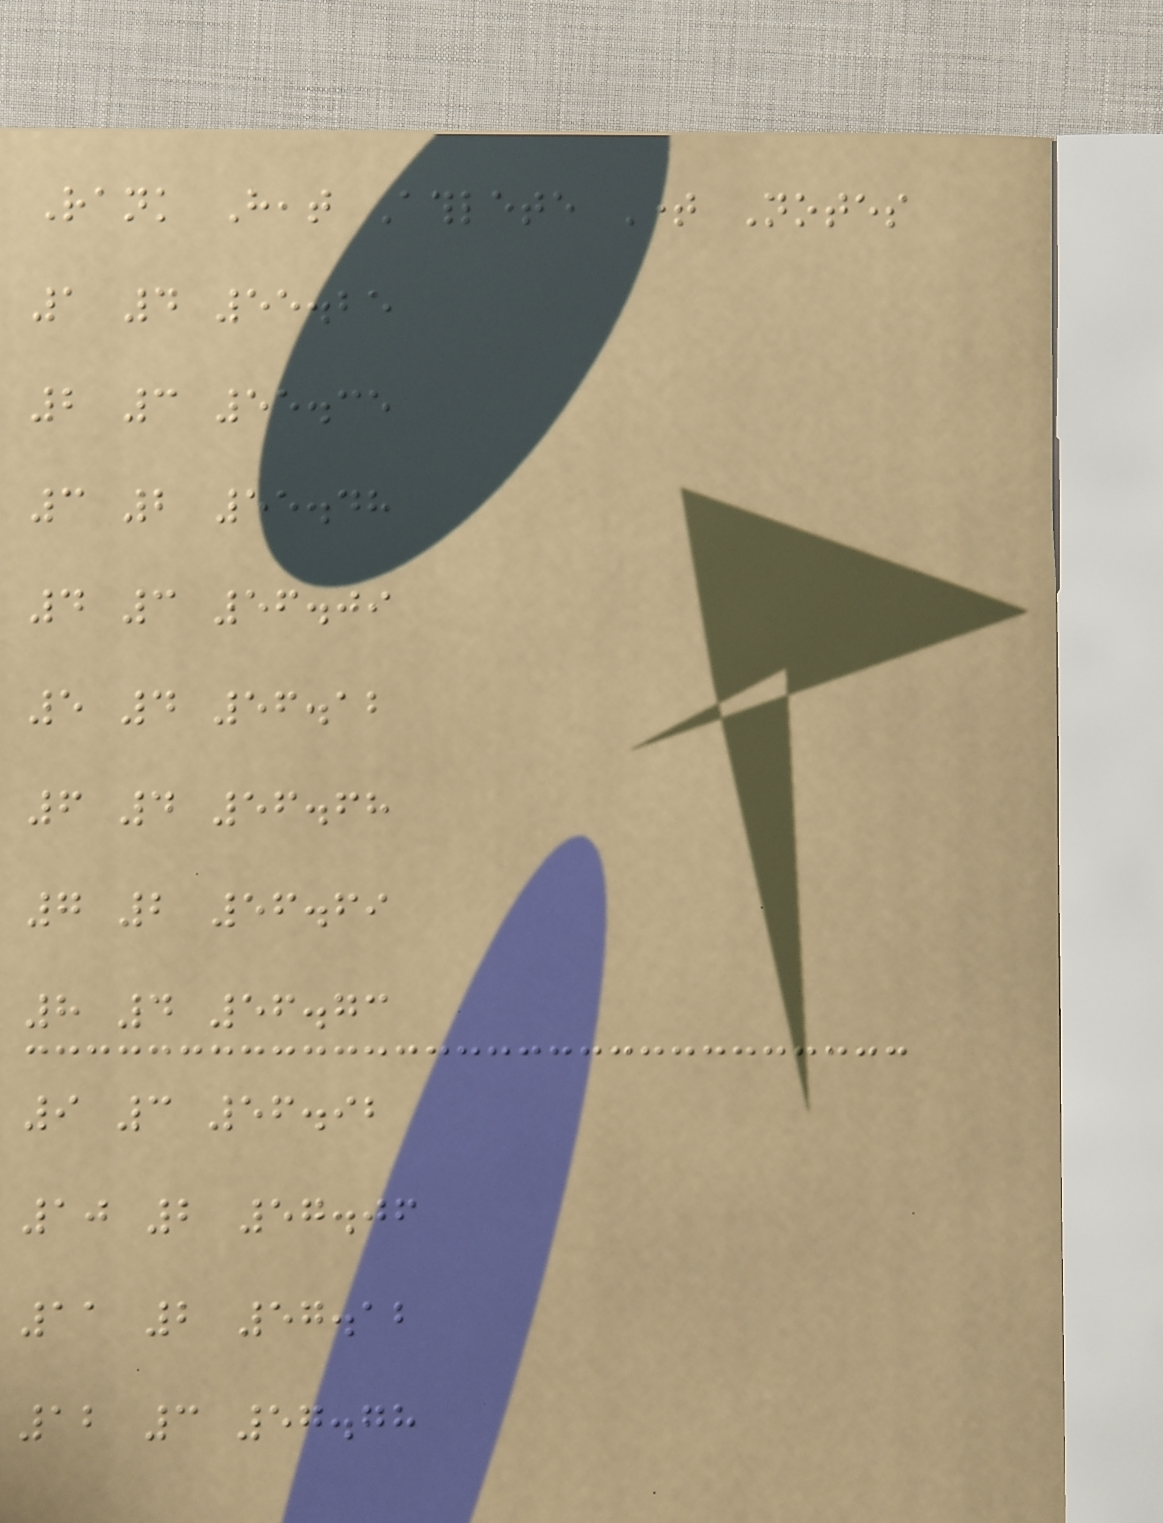Rank Heat Athlete Time Notes
1 4 55.25
2 3 55.35
3 2 55.48
4 3 56.09
5 4 56.12
6 4 56.68
7 2 56.69
8 4 56.73
9 3 56.92
10 2 57.06
11 2 57.12
12 3 57.78
